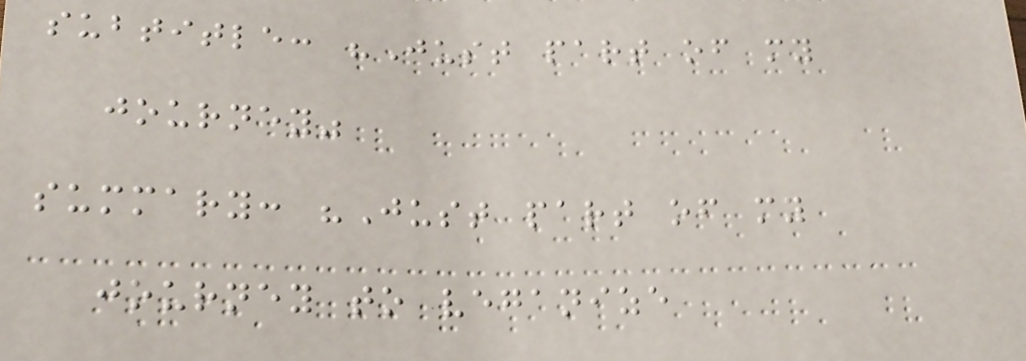subtitle: "Just part of my
journey"
summary: "Just part of my
journey to veganize
